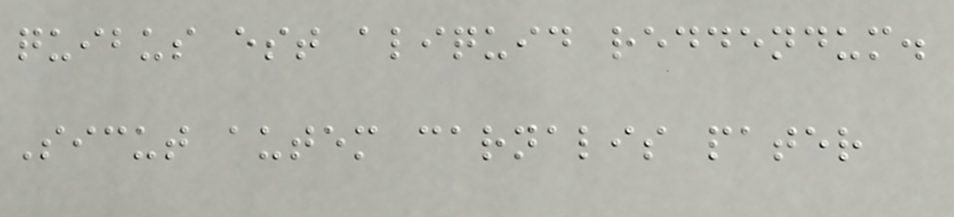quibus est aliquid reddendum.
Sicut autem carnalis pater
